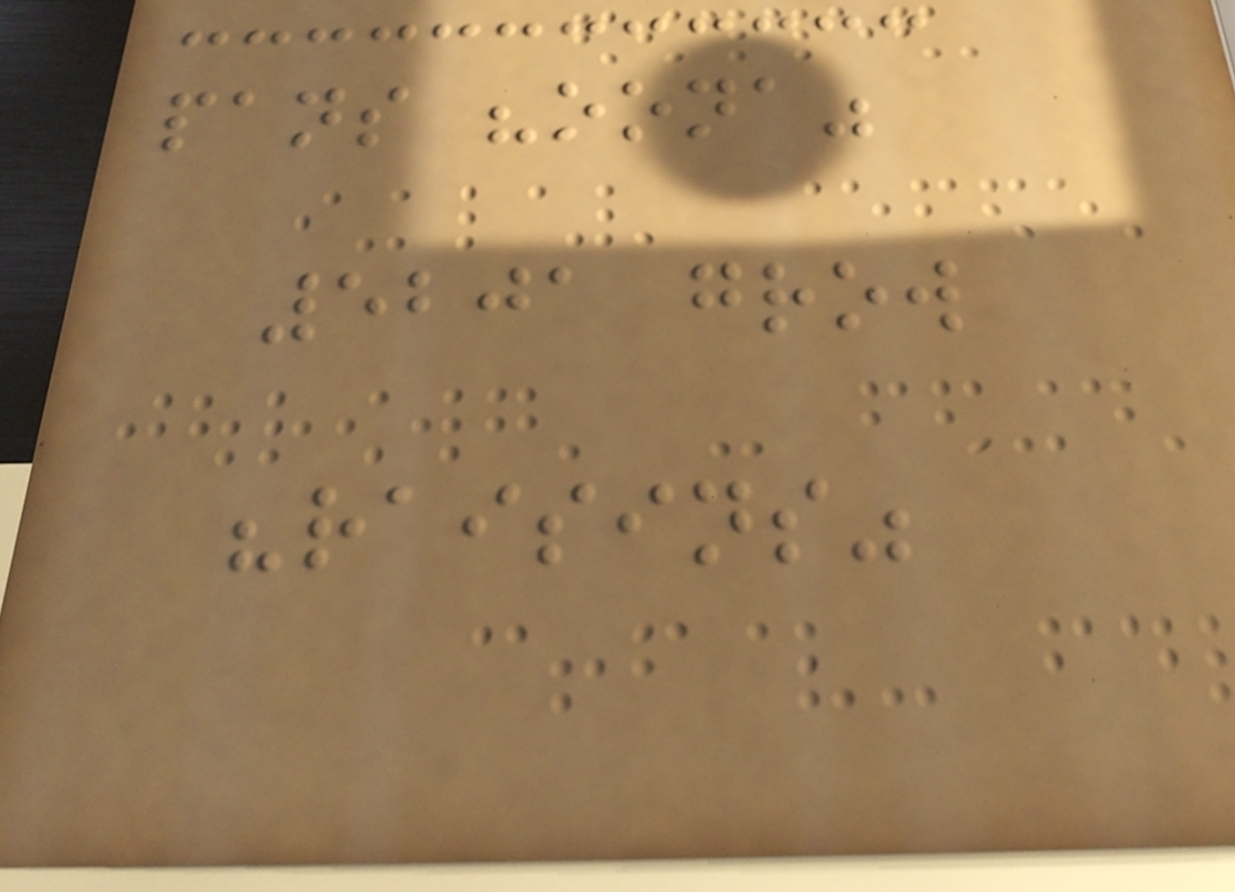pans "oona"
5201 grow
"raisins"
